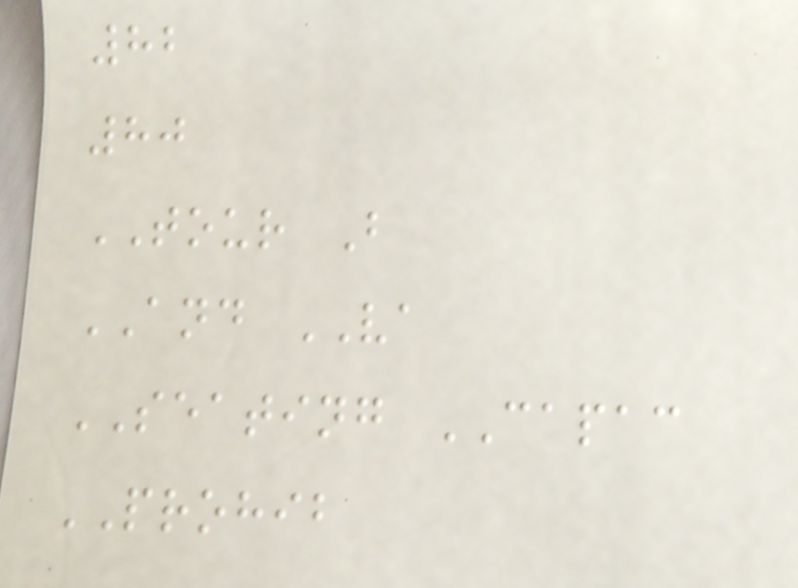82
80
TOUR B
AND VA
SEATING CAPAC
PROHIB
